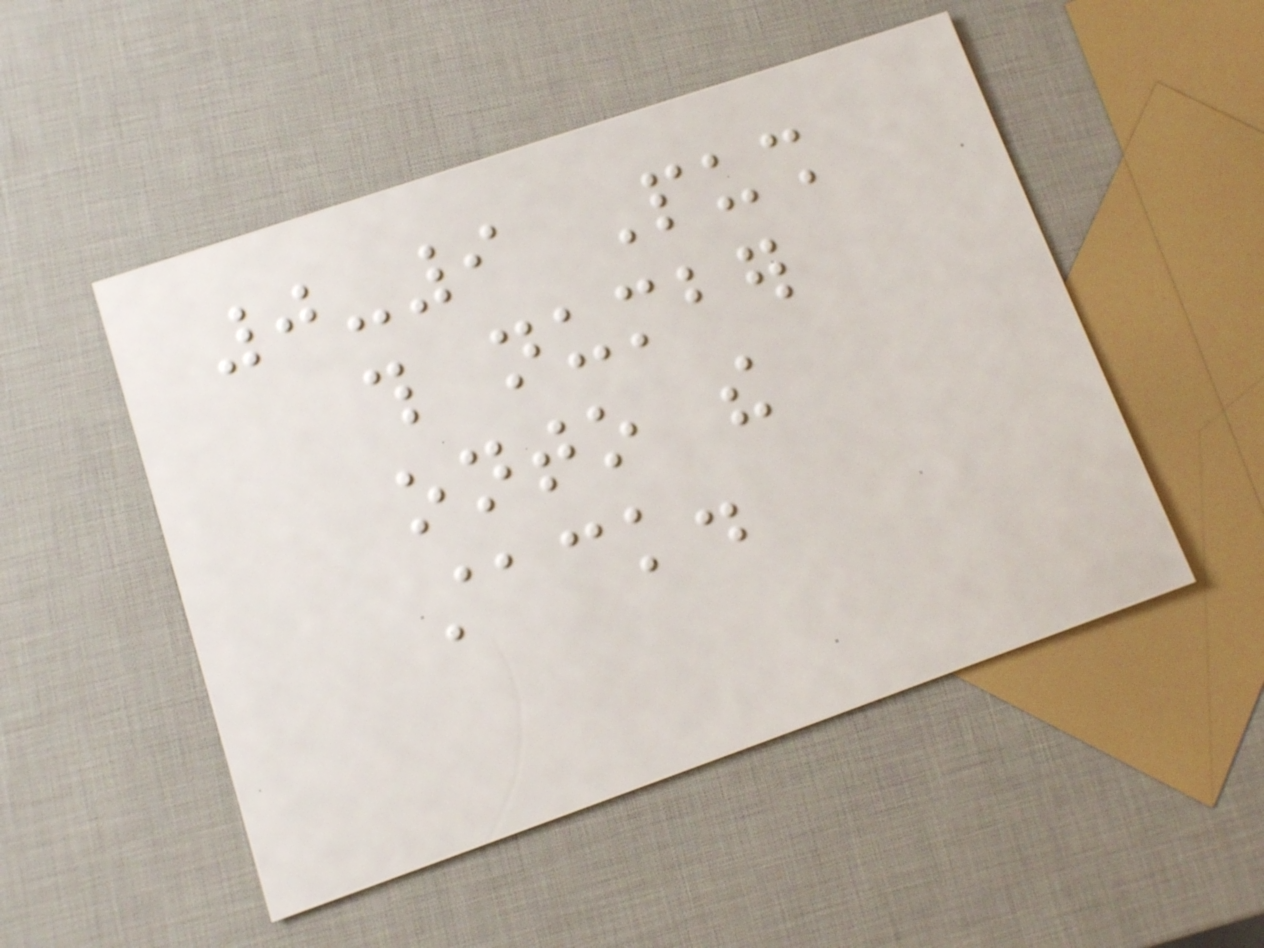0-9 Push
this number
onto the
stack.
